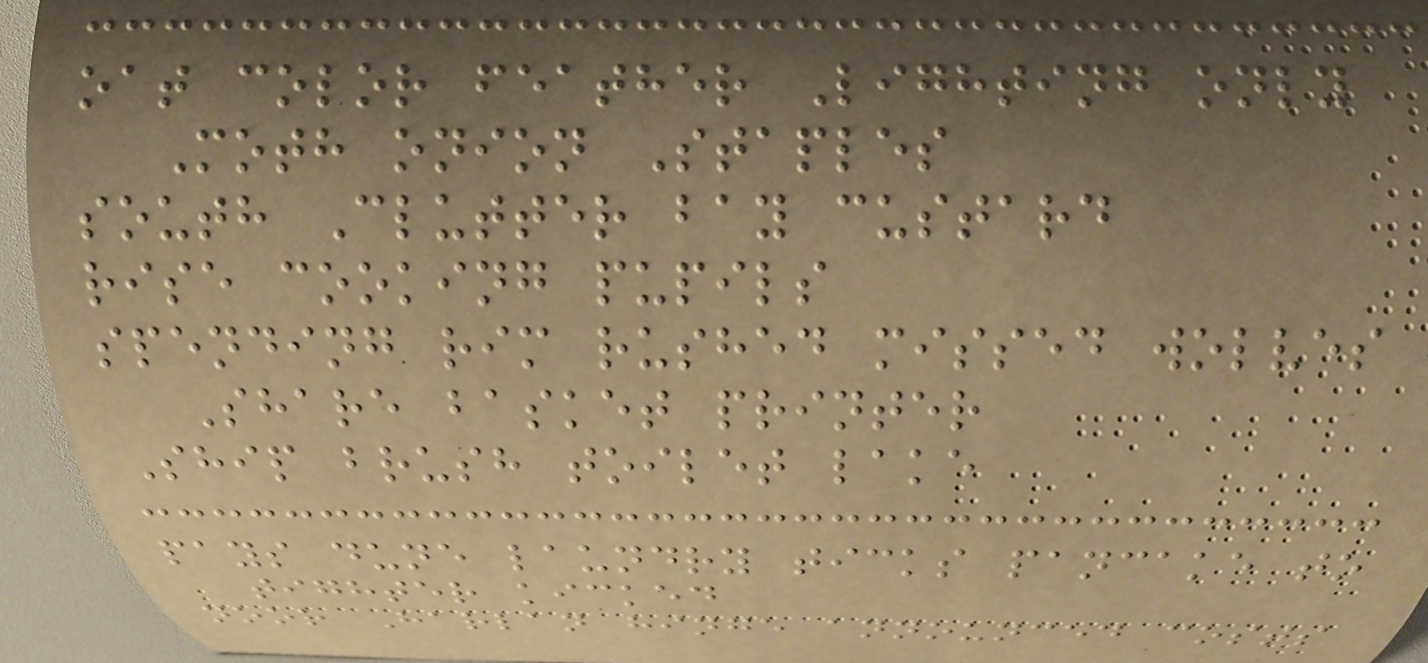oat color feather Lighting only
Moth onion Staples
south Clutter bay custard
rise cooking pupils
spending rim rushed missed wolves
Share basket printer
Ship brush toilet lake
pays dune laundry ticks pancake to
tighter kicked
noor Harlan hinge announced costs
